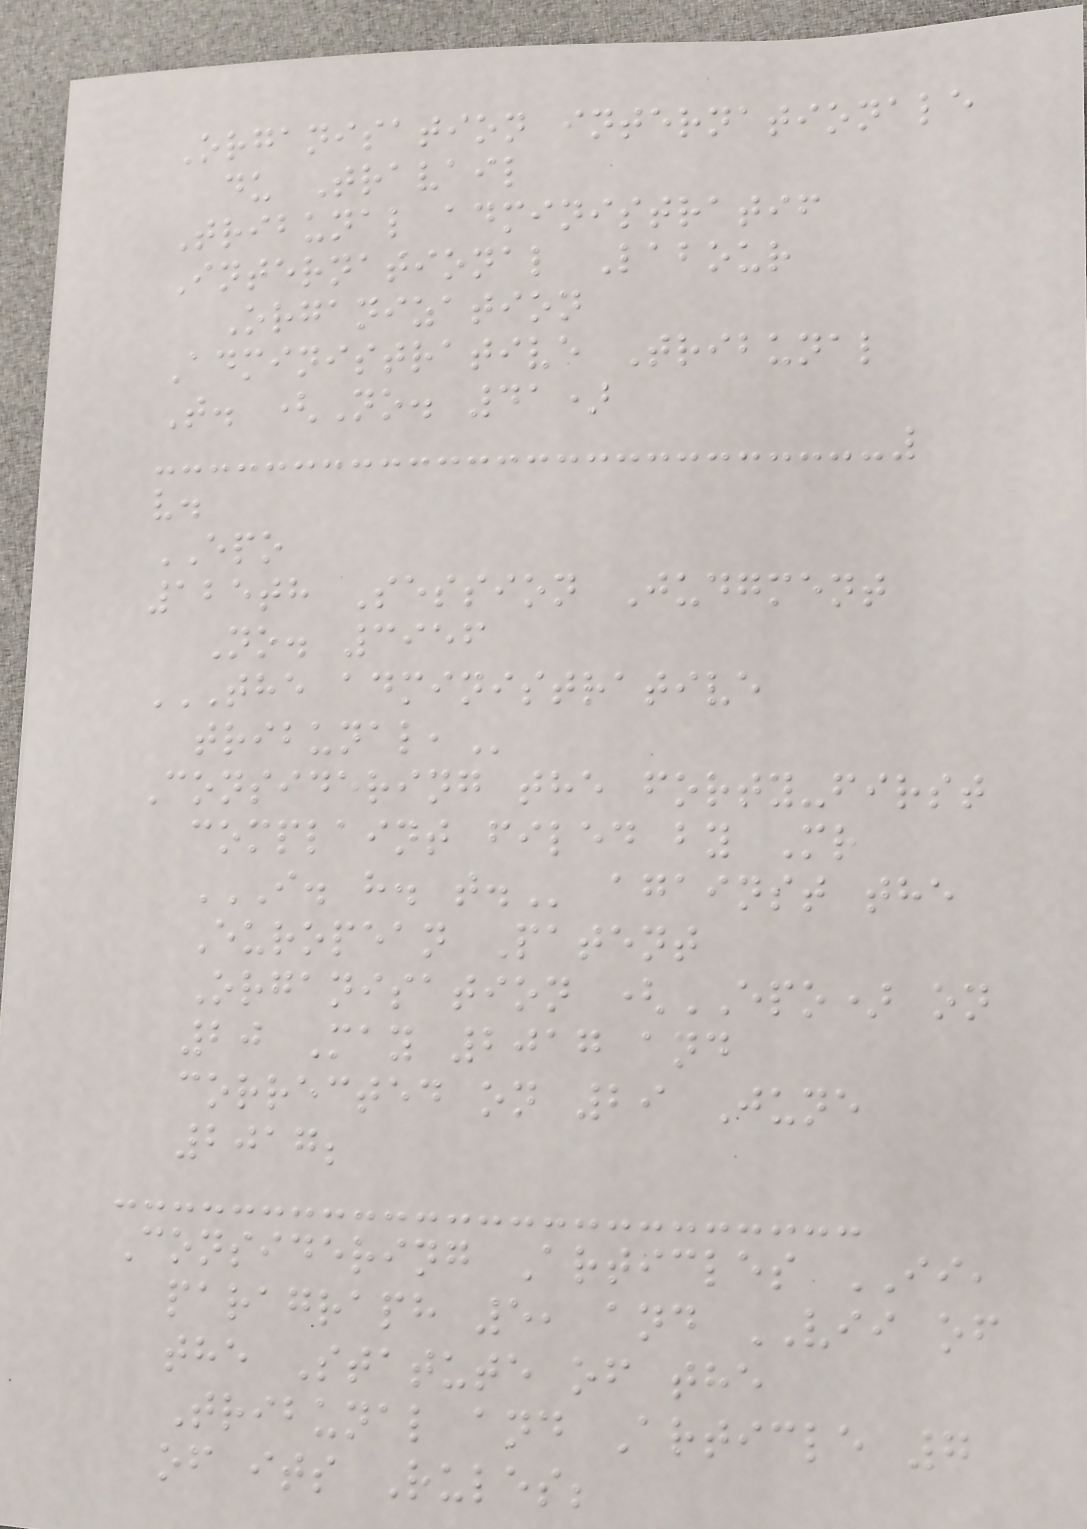Organisation internationale
du Travail
Tribunal administratif
International Labour
Organization
Administrative Tribunal
T. (No. 41)
v.
EPO
125th Session Judgment
No. 3956
THE ADMINISTRATIVE
TRIBUNAL,
Considering the forty-first
complaint filed by Mr
I. H. T. against the
European Patent
Organisation (EPO) on
20 May 2017 and
corrected on 29 June
2017;
Considering Articles II,
paragraph 5, and VII of
the Statute of the
Tribunal and Article 7
of its Rules;
